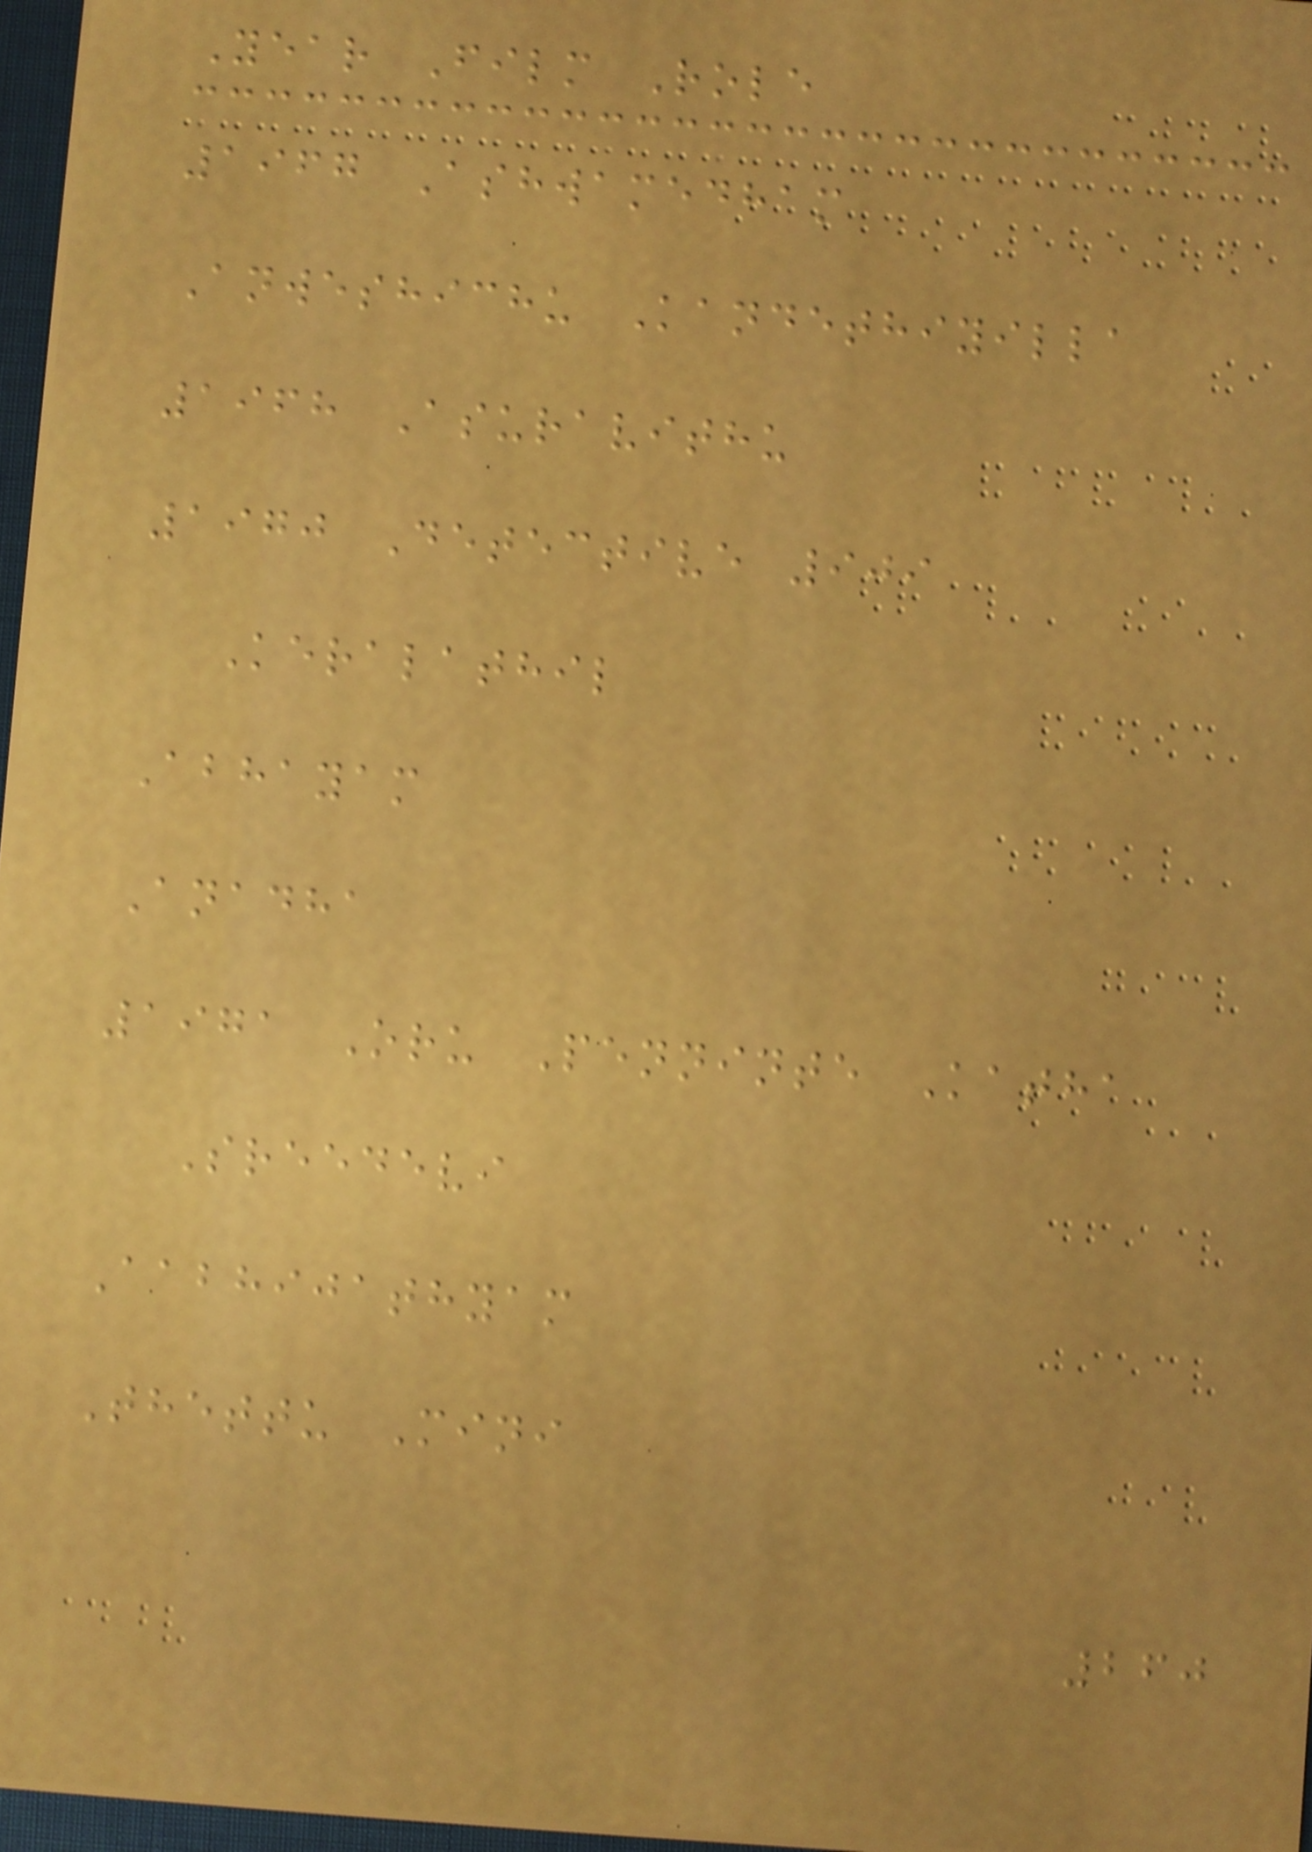Year Film Role
1967 Ashwamedham
Anweshichu Kandethiyilla
1968 Asuravithu
1970 Detective 909
Keralathil
Abhayam
Anadha
1971 Oru Penninte Katha
Sreedevi
Aabhijathyam
Thettu Mini
260
